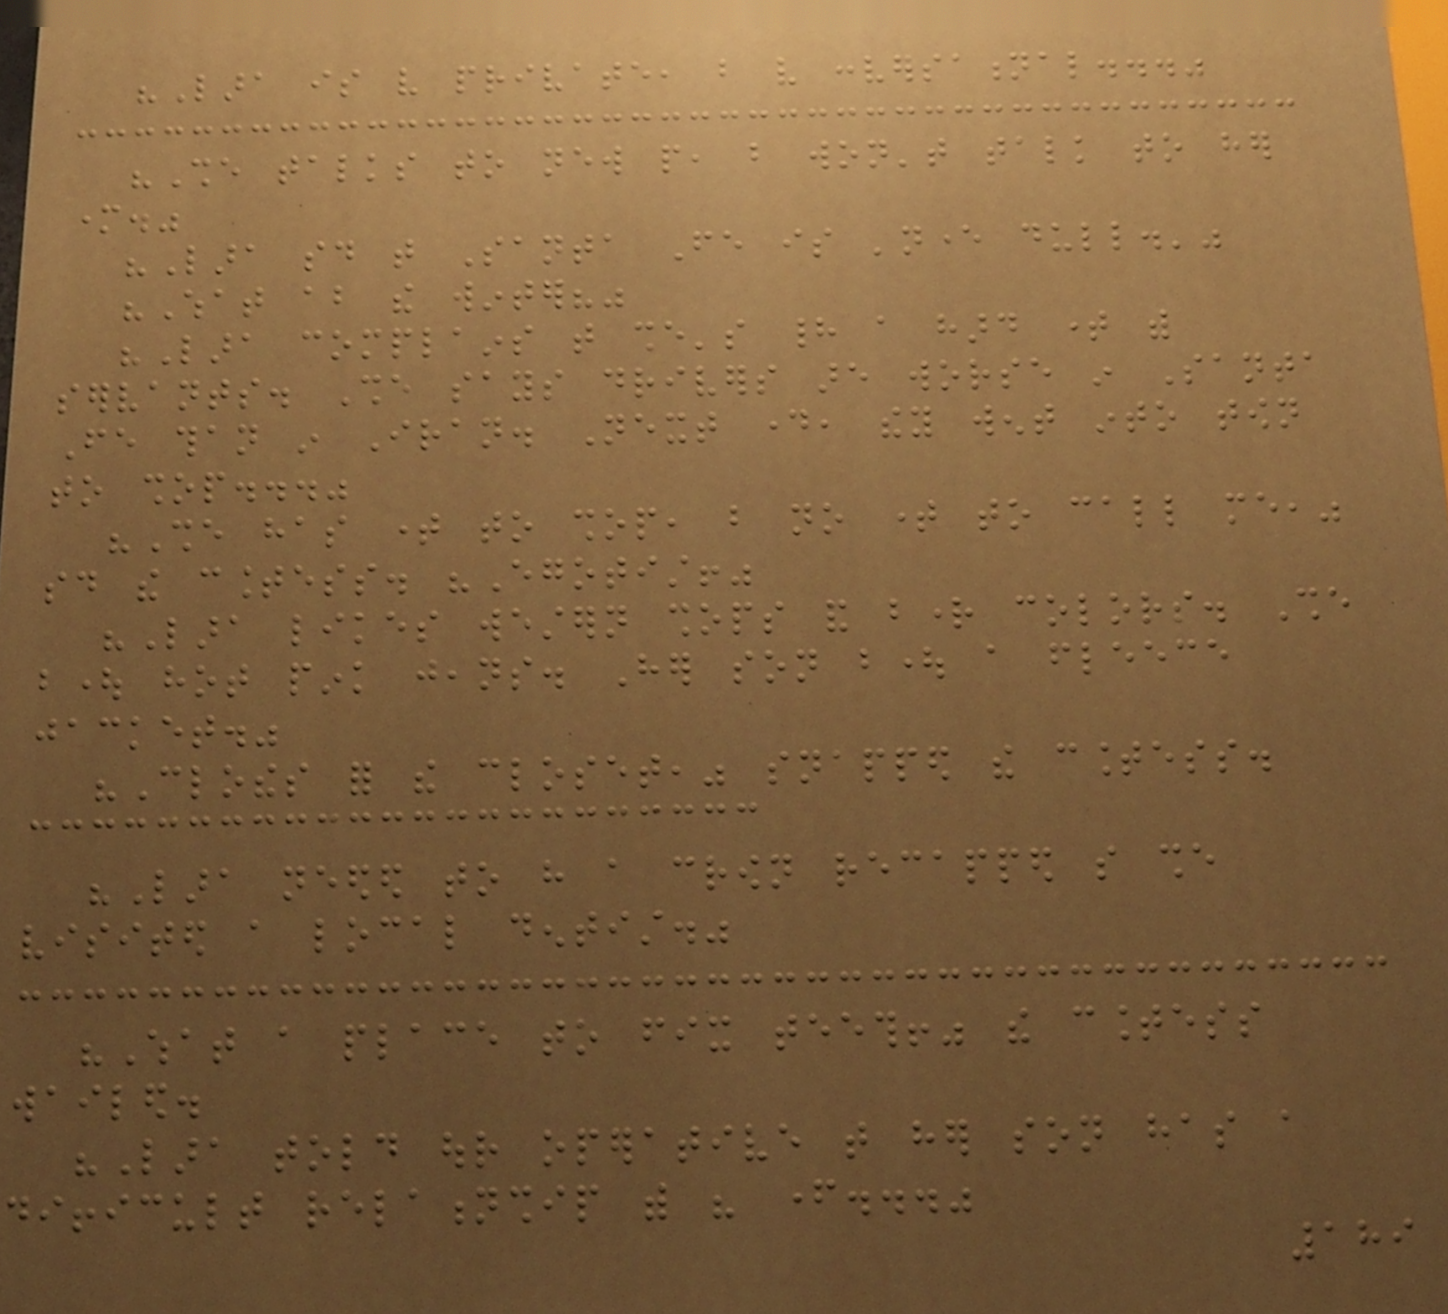"Lara is very private, but very conversational..."
"She talks to new people, but won't talk to her
mother."
"Lara said that Santa Fe is 'never dull.'"
"What about the winter?"
"Lara complains that she's had a hard time with
servants. She says drivers are worse in Santa
Fe than in Iran. Next day, they went into town
to shop..."
"She has time to shop, but no time to call me,"
said the countess. "Egotist!"
"Lara likes western shops and bright colors. She
bought hot pink jeans. Her son bought a fleece
jacket."
"Clothes for the closet," snapped the countess.
"Lara needed to have a crown recapped so she
visited a local dentist."
"What a place to fix teeth!" the countess
wailed.
"Lara told our operative that her son has a
difficult relationship with his father..."
189
